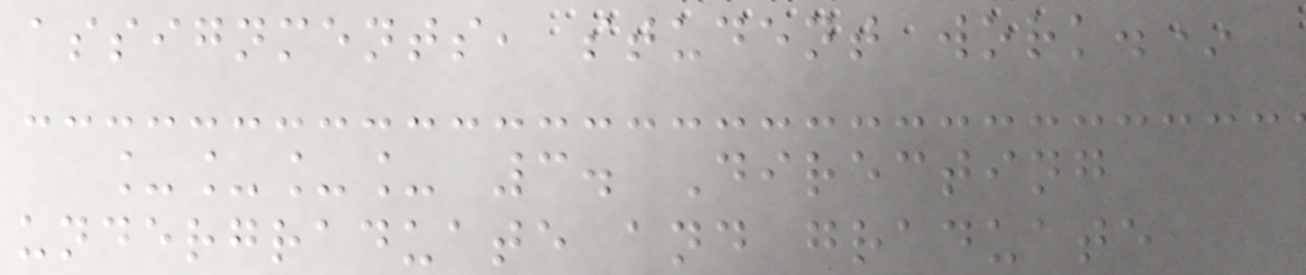assignments, student work.*
____ 3. Directing
undergraduate and graduate
